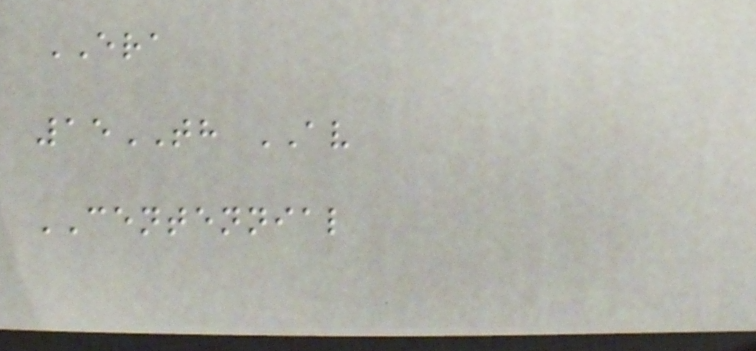ERA
15TH AV
CENTENNIAL
